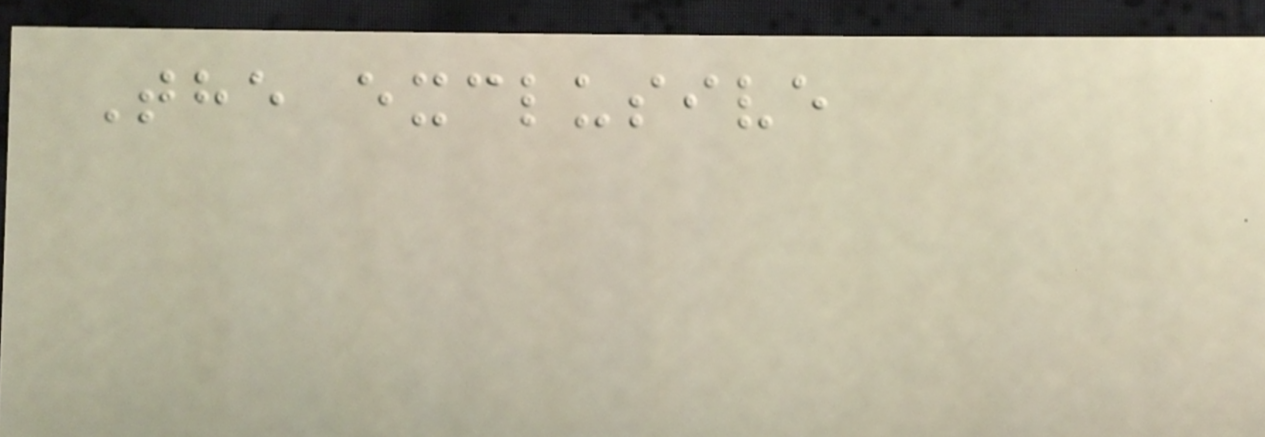The exclusive
